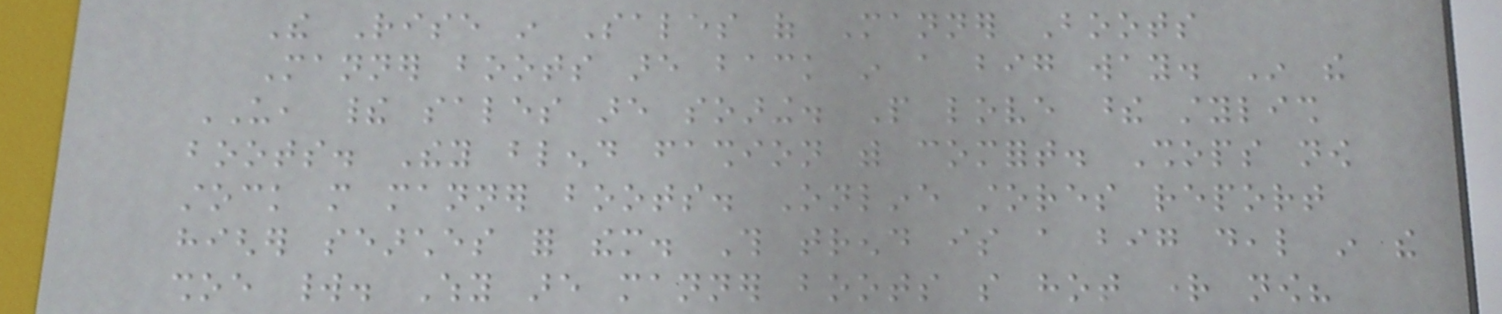The Rise in Sales of Manner Boots
Manner boots are back in a big way. In the
US, their sales are soaring. People love these stylish
boots. They blend fashion with comfort. Shops now
stock more manner boots. Online stores report
higher searches for them. This trend is a big deal in the
shoe world. Why are manner boots so hot right now?
